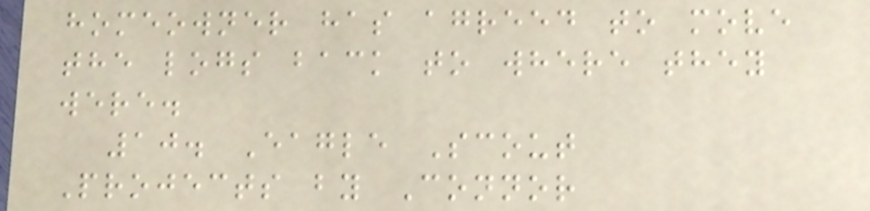homeowner has agreed to move
the logs back to where they
were.
10. Eagle Scout
Projects by Connor
